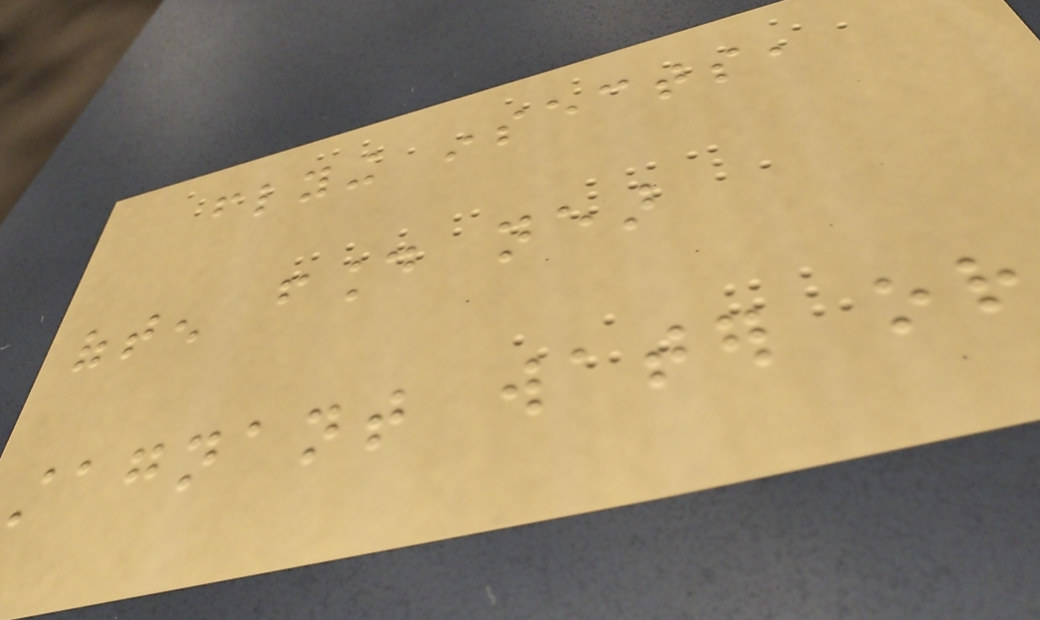flying insects,
often found near
stagnant water or
